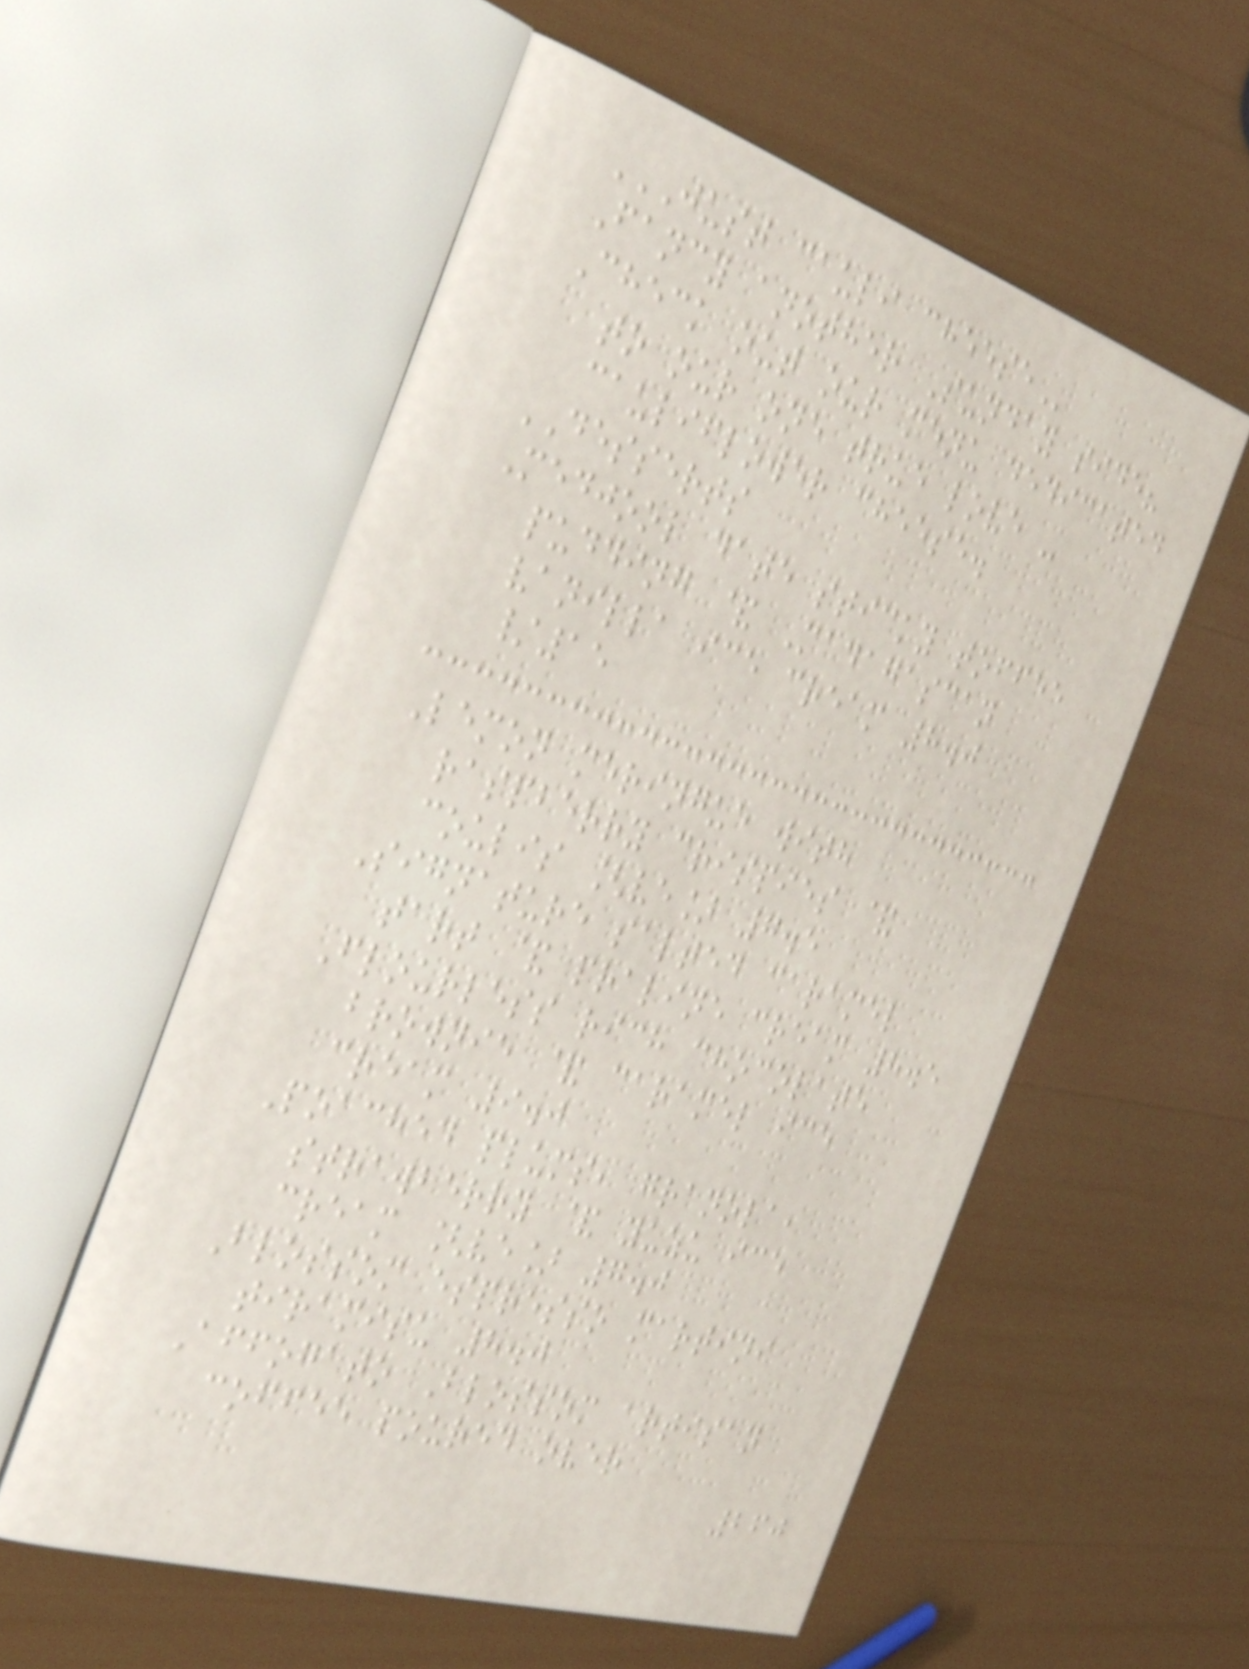JUST CAULI CHEESE
Fancy another Sunday side?
Check out our menu dedicated
to our one true love -
cauliflower cheese.
DESSERTS
Medjool date sticky toffee
pudding & Madagascan
vanilla ice cream 8.0
/15
Lemon meringue with
raspberry crispies &
coulis [ve] 7.5
Signature salted caramel
tart & praline cream 8.5
Flourless rich chocolate
brownie & caramel ice
cream 9.0
Poached plums, granola,
strawberry & yuzu ice
cream [ve] 7.0
Blossom espresso martini
tiramisu 8.0
Affogato Blossom artisan
coffee poured over
260
